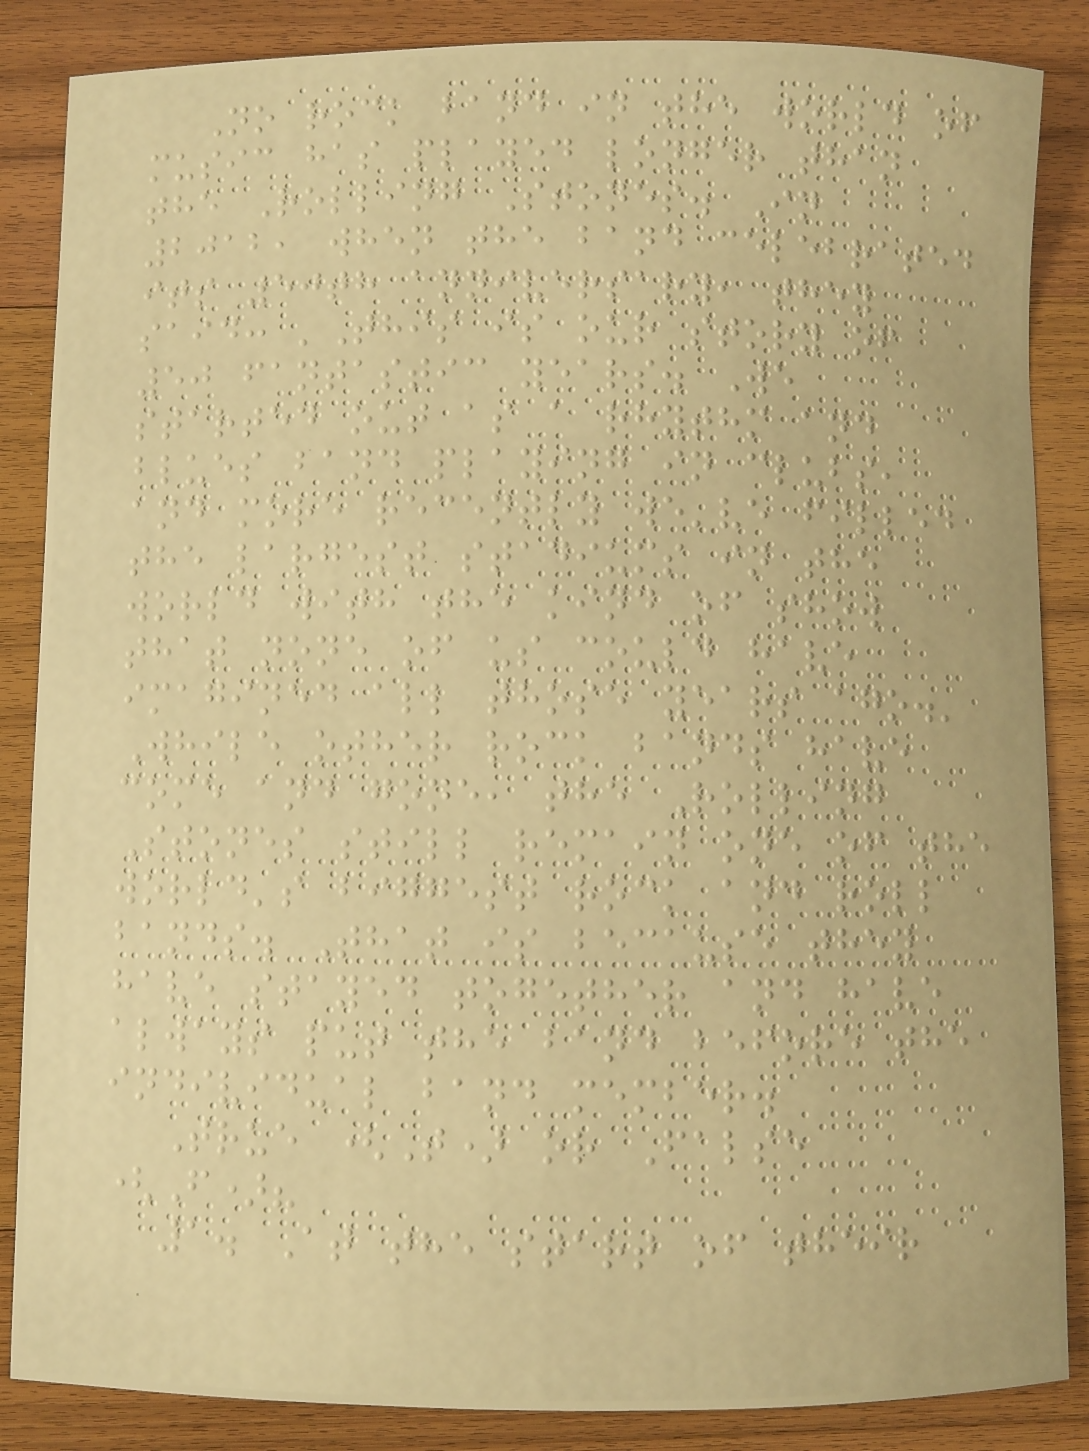No rock band in the world of
music has played longer than
the Rolling Stones. In
2012, when the band celebrated
its 50th anniversary, they
said: 'This is our story of
50 fantastic years. We
started out as a rhythm and
blues band playing in clubs,
and more recently we've filled
the largest stadiums in the
world with the kind of show
that none of us could have
imagined all those years ago.'
While other rock bands have
come and gone, the Rolling
Stones still remain one of the
world's biggest rock and roll
bands. That is because they
have stayed together and have
always put the band before the
individual band member.
True (T) or False
(F)?
1. At the start of their
